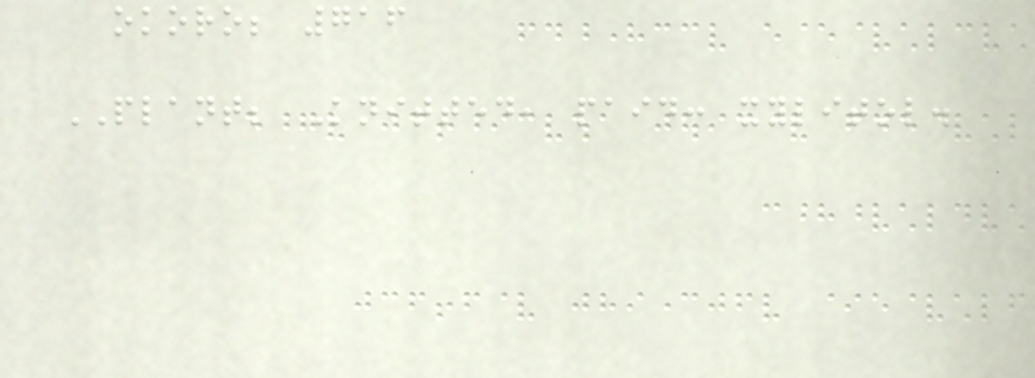okoro; 716
PLANT; Knitted, paid: xylitol.
